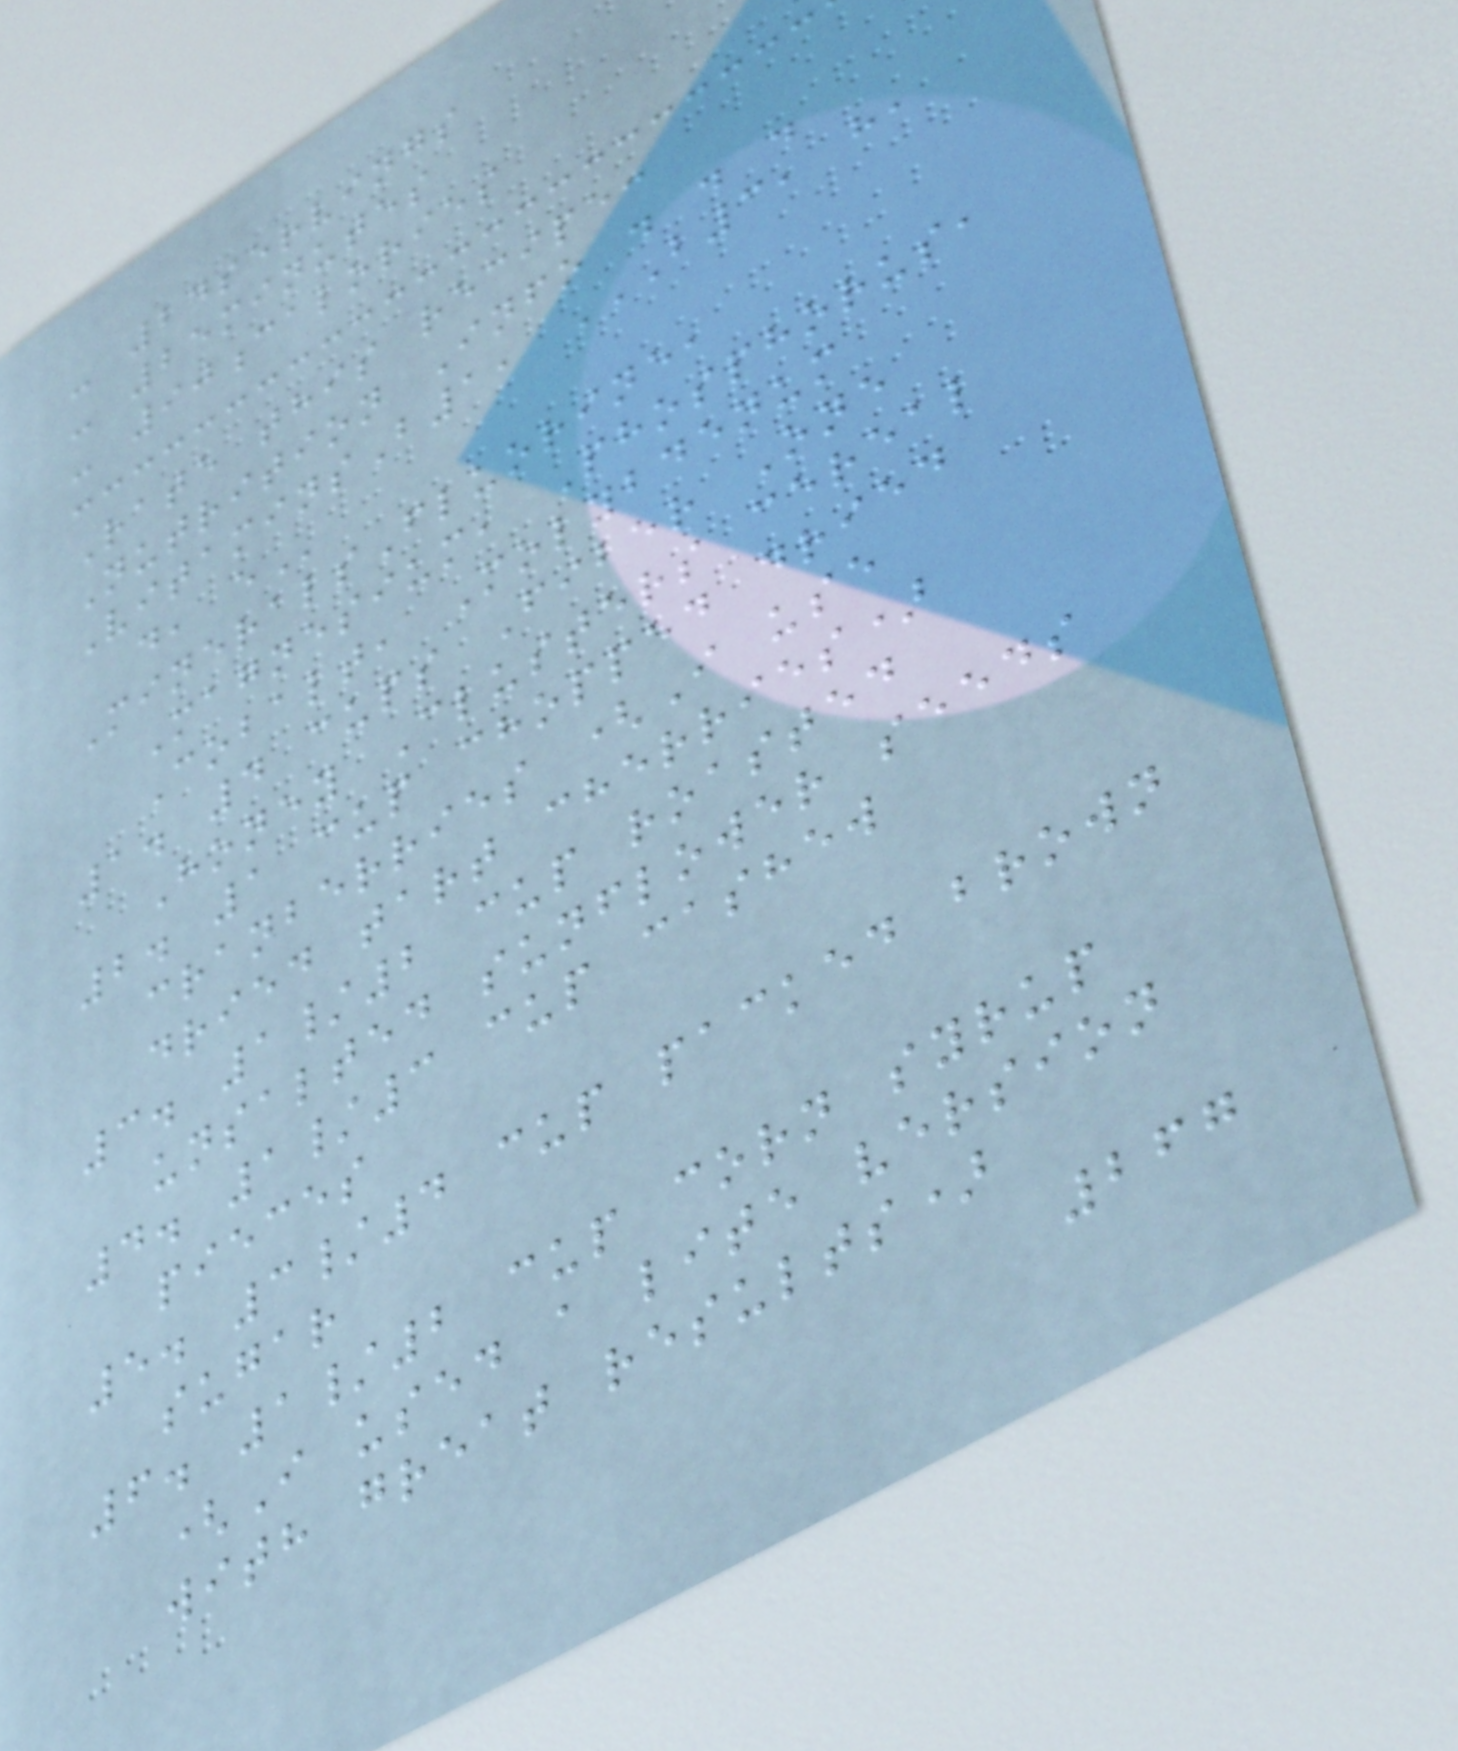- 24servings
- 25minutes
- 90calories
Rate this recipe:
Nutrition Info . . .
VitaminsB1, B3, H,
D, E
MineralsFluorine,
Magnesium, Phosphorus,
Cobalt, Molybdenum
1. 4 cups Fiber One
Honey Clusters cereal
2. 1 cup chopped dried
cranberries (I use
dried tart cherries)
3. 1/2 cup roasted
unsalted sunflower seeds
4. 1/3 cup cashew
pieces
5. 3/4 cup packed brown
sugar
6. 1/2 cup corn syrup
(I used a lite version
with great results)
267
